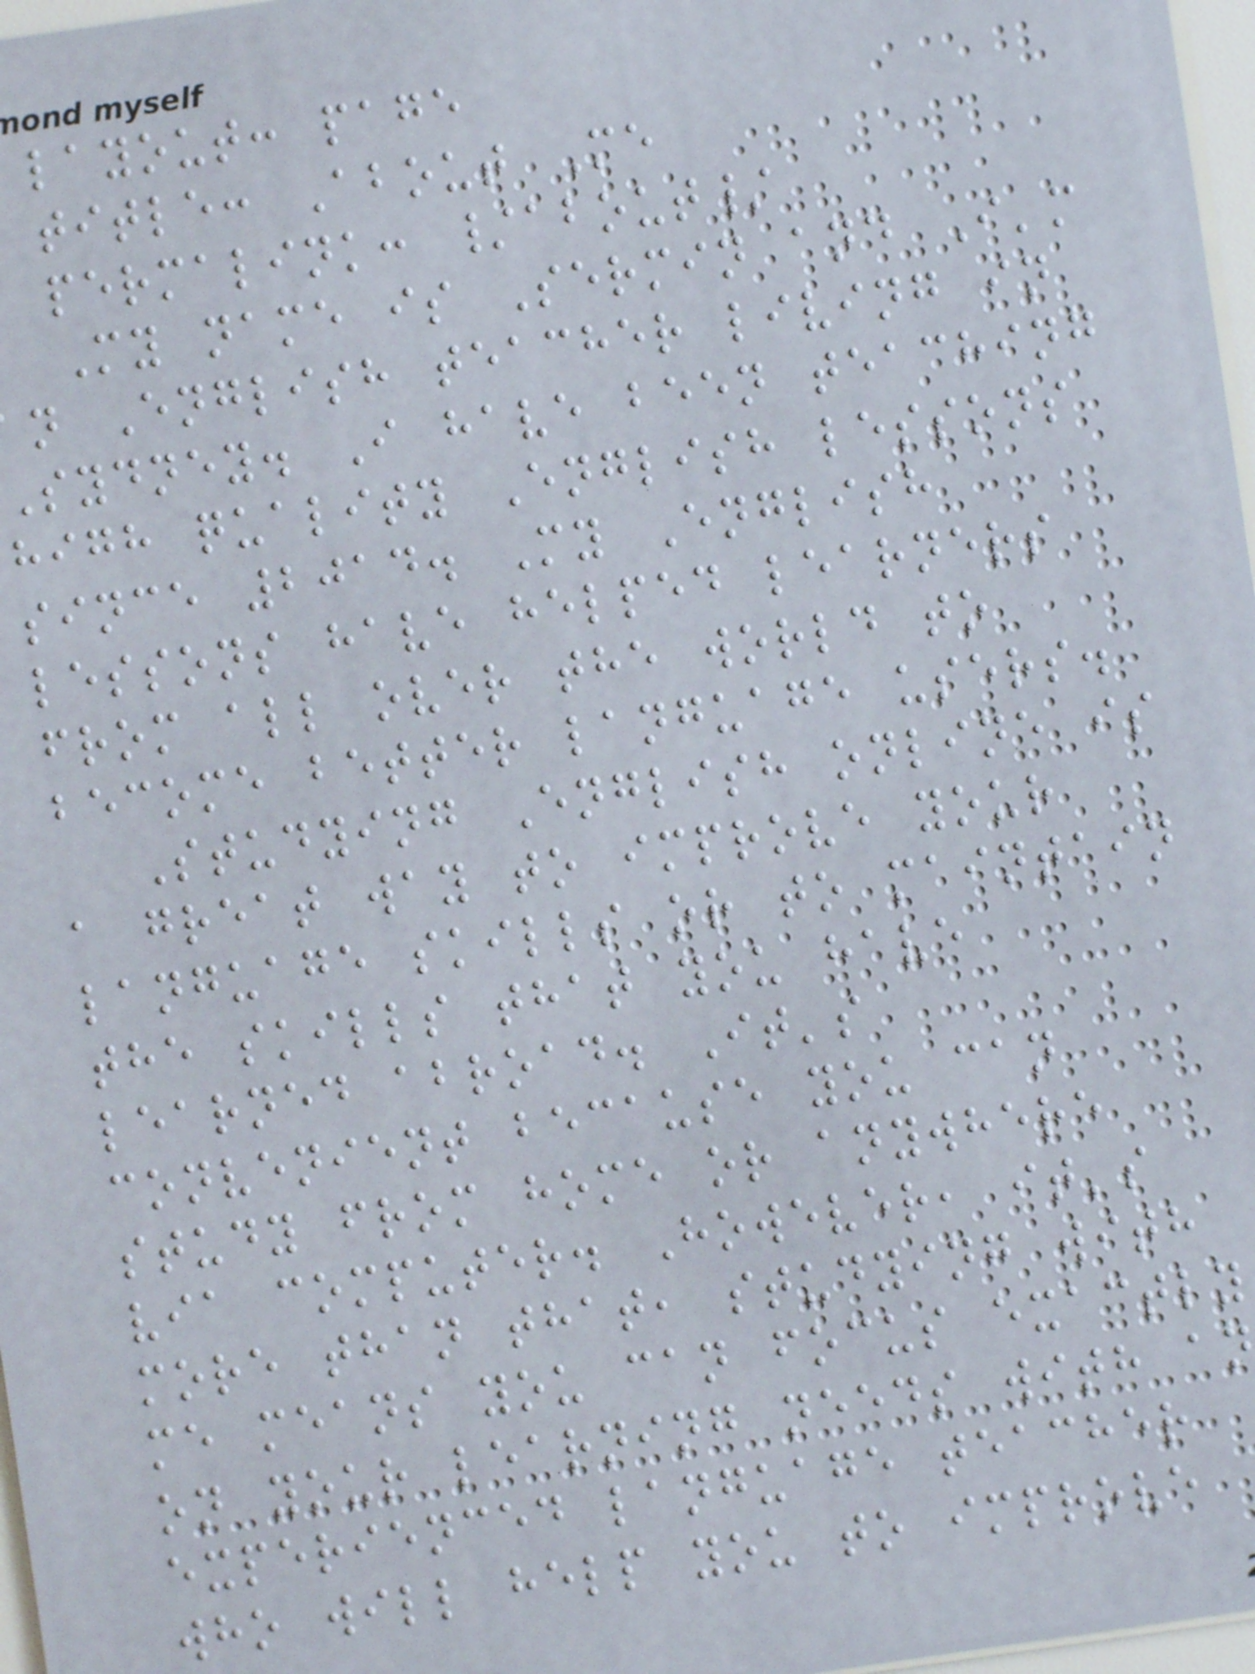layout: page
title: About Me
permalink: /about/
My name is Sermin and I'm
n English teacher living in
Sydney. I have been teaching
high quality English lessons
since 2014. My English
lessons have helped learners
from all over the world to
become better language users.
Studying English online is
a great way to improve your
language skills or to maintain
the skills that you have
learned abroad. It's
convenient because you can
study from home or anywhere
via computer. However, it's
more than that, studying with
me means you can focus exactly
on your learning needs with an
experienced language teacher
who will help you to improve
